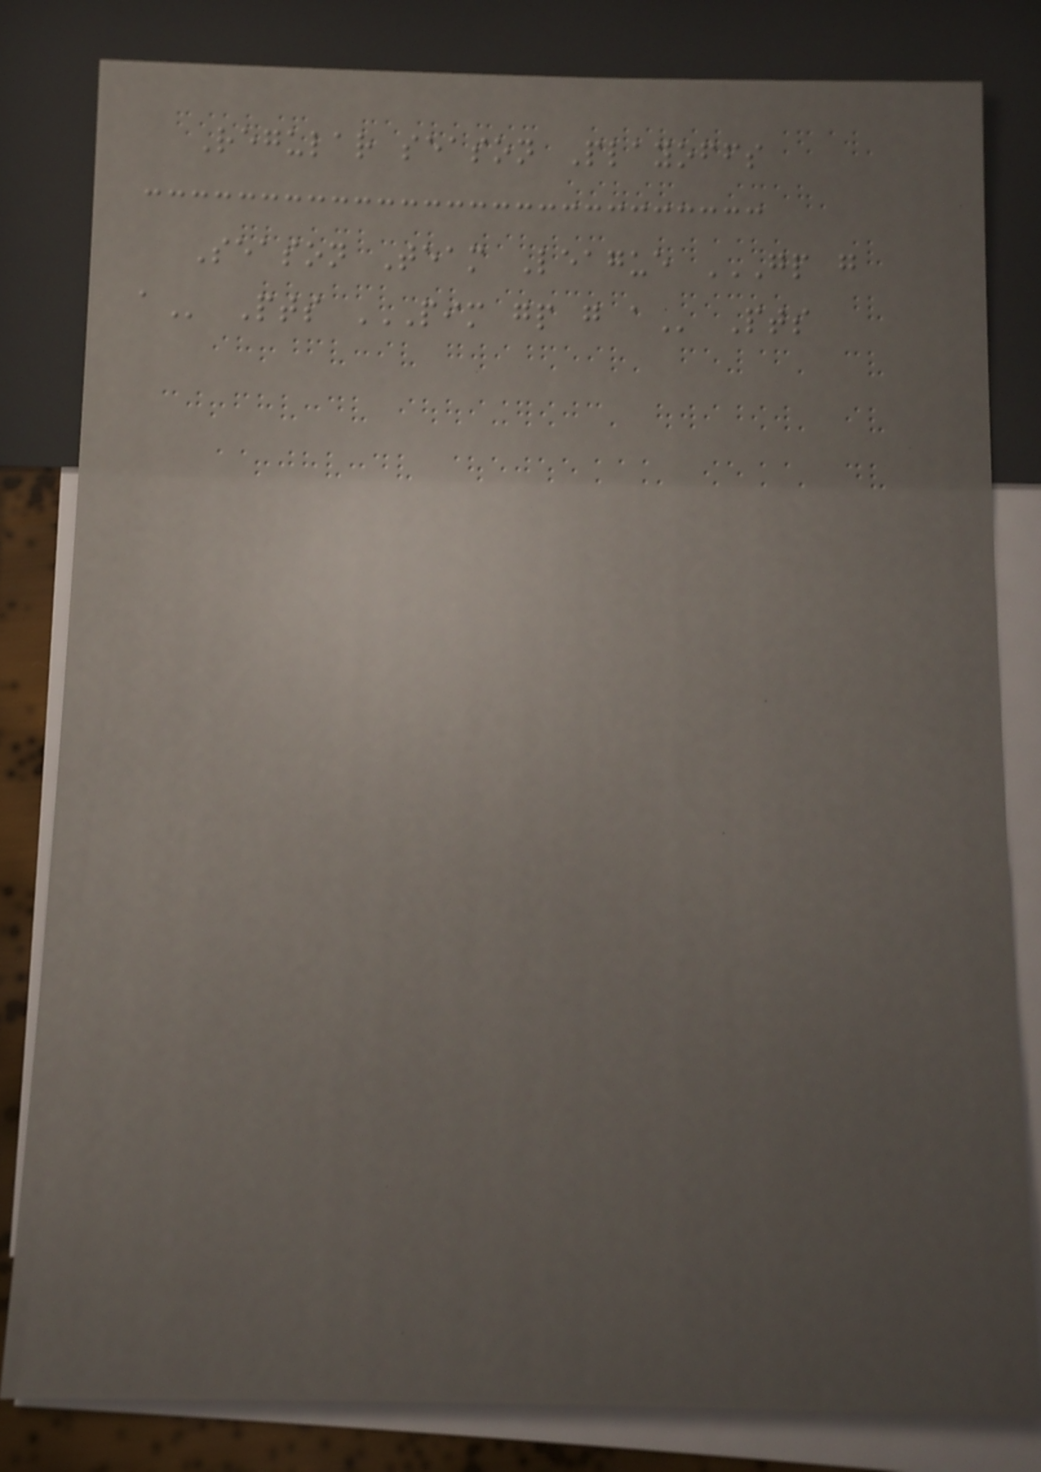Regular season Playoffs
Season Team League GP G
A Pts PIM GP G A Pts
